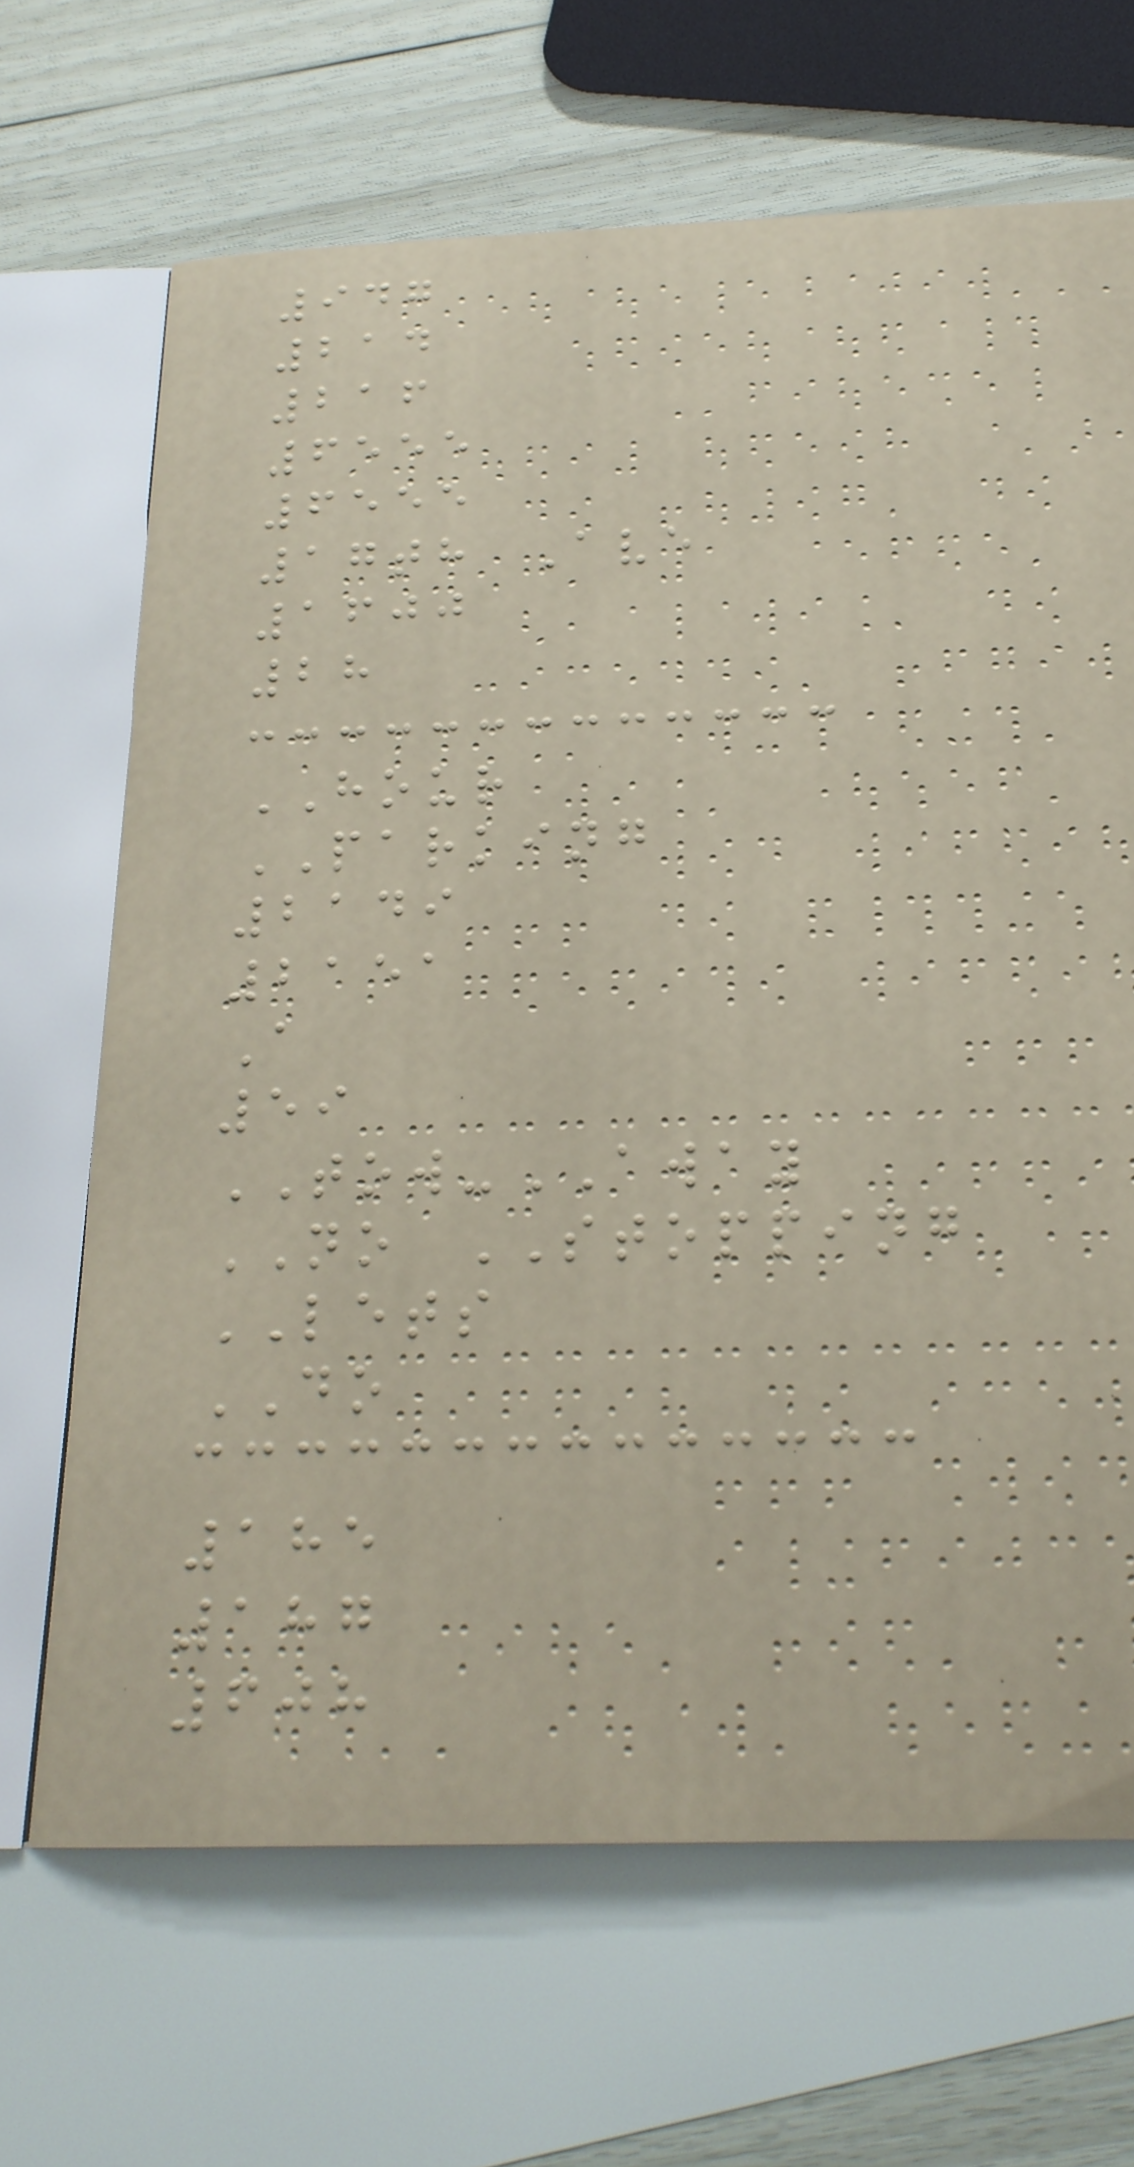947
214
216
6555
6555
17th Ave
1600
28
HOUR
PARKING
2149
2151
A
59
TOW-AWAY
NO STOPPING
LETS
DO
185
187
608
